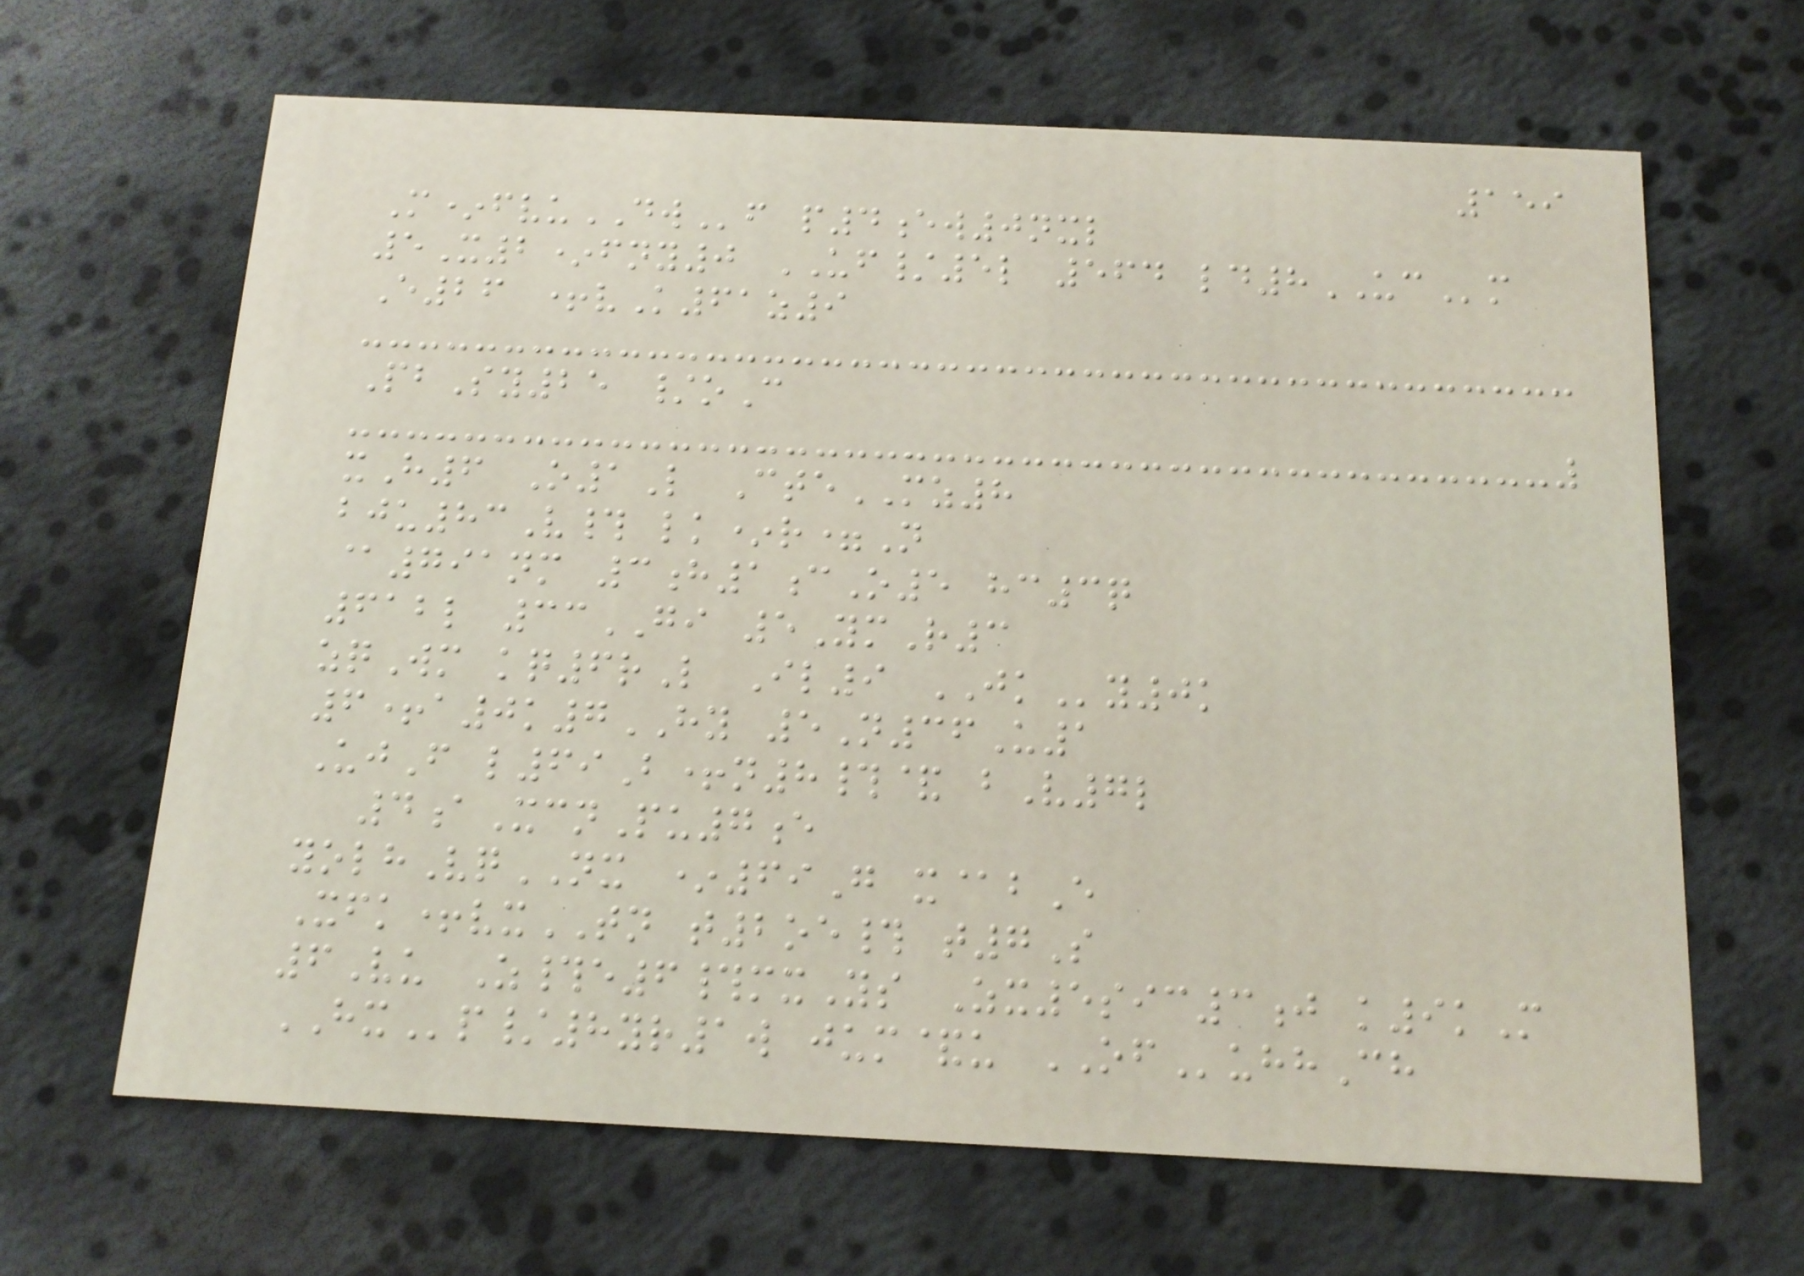159
M*fvuDWf p4ew0nxl
5X2*fny0 UF/5l 564 ld8UCm
E26 +vK61z9
PbSy25 /oC
xH6 O1L CteMZ8
bju83V# lk*r=N
@791nm 3h1cO5 hc3q
612l 33GI 5YmR3
zqWm kq6rL Il9 JKy0k
6+a0k7HY 5N36U1
UjF l69B+n8#& bV7l
4aXcnPu7e
yolhVqNX *69G x@bE
Xfk+vxTN t2oe# t7S
6Vu Z#e6#mxYs Zx5sic3j k9kM
HXp/8yr1w jum&u OFuhhCh
